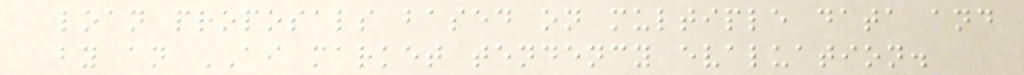loan proposals based on multiple data and
by an AI market tendency evaluation.
